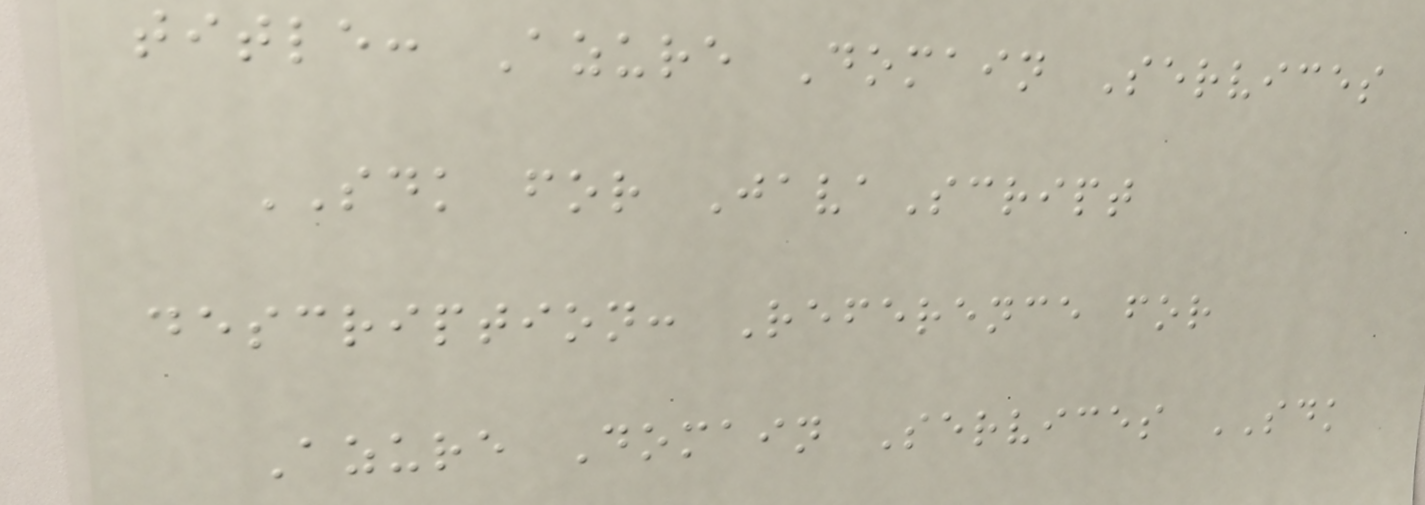title: Azure Domain Services
SDK for JavaScript
description: Reference for
Azure Domain Services SDK
